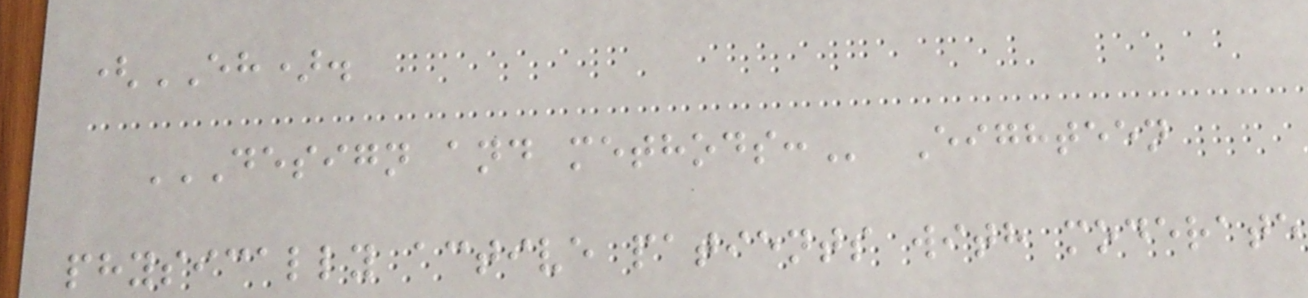(EH).
DESIGN AND METHODS: Eighteen
physically active patients with moderate
